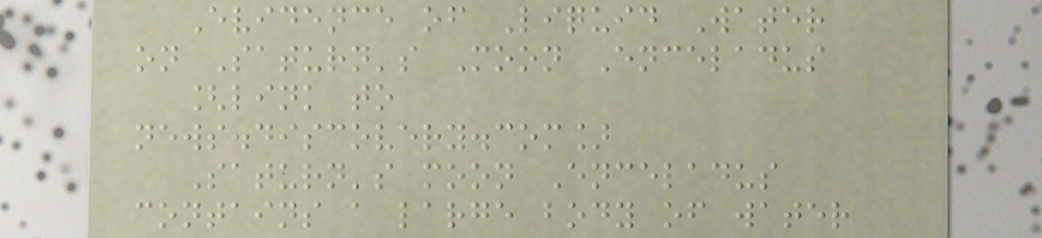Evidence of Liquid Water
on Saturn's Moon Enceladus
[link to
news.discovery.com]
Saturn's moon Enceladus
contains a large body of water
